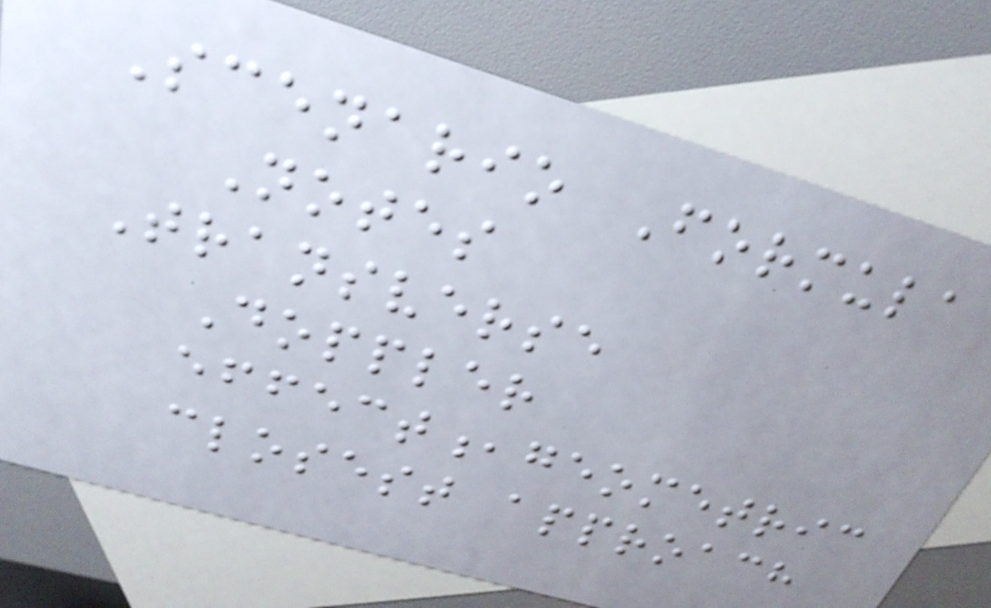Scenario Formula
Notes
Transverse
Doppler
effect,geometric
closest approach
